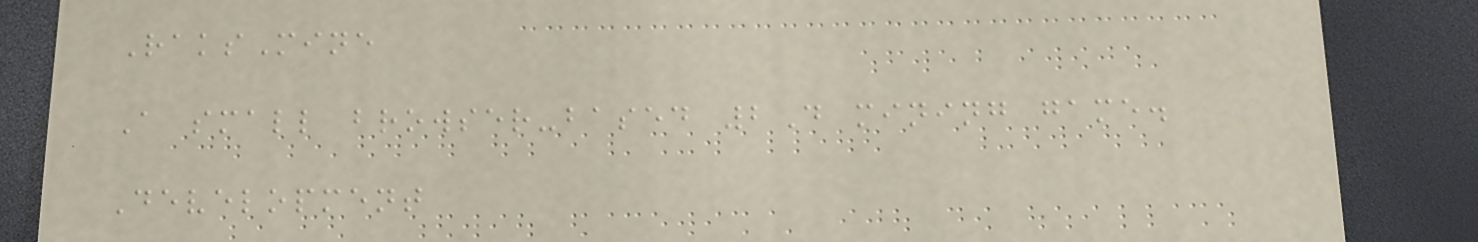RaksMine
A small browser-based 2D mining game.
Development
